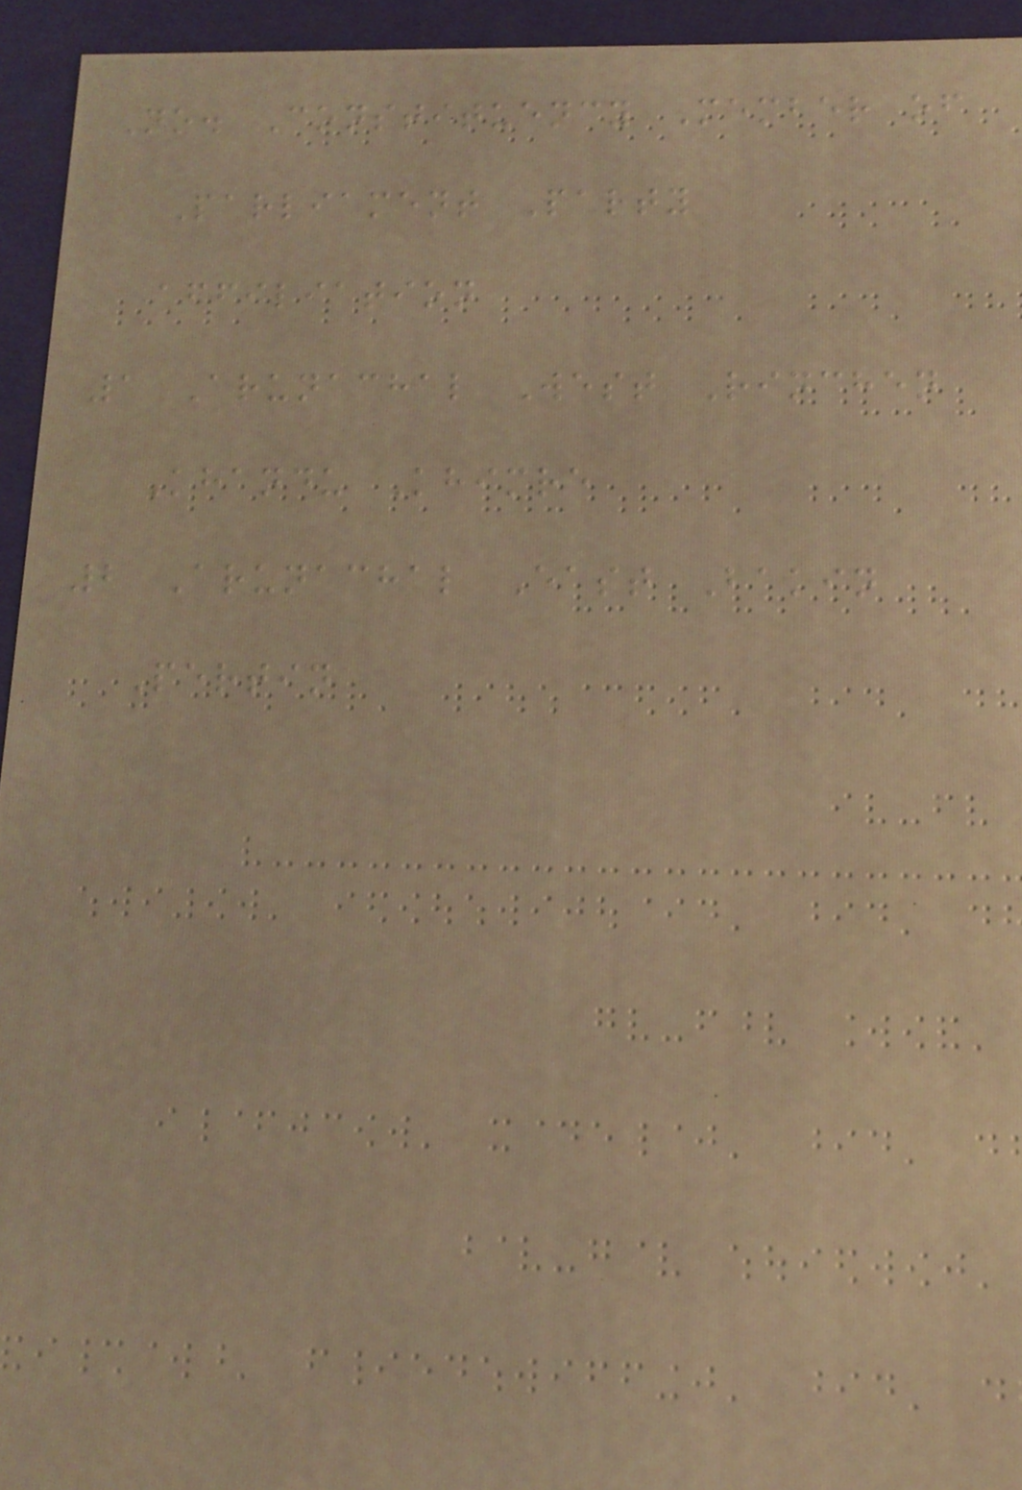No. Constituency Member of
Parliament Party
affiliation
1 Arunachal West Rinchen
Khandu Khimre
2 Arunachal East Bakin
Pertin
